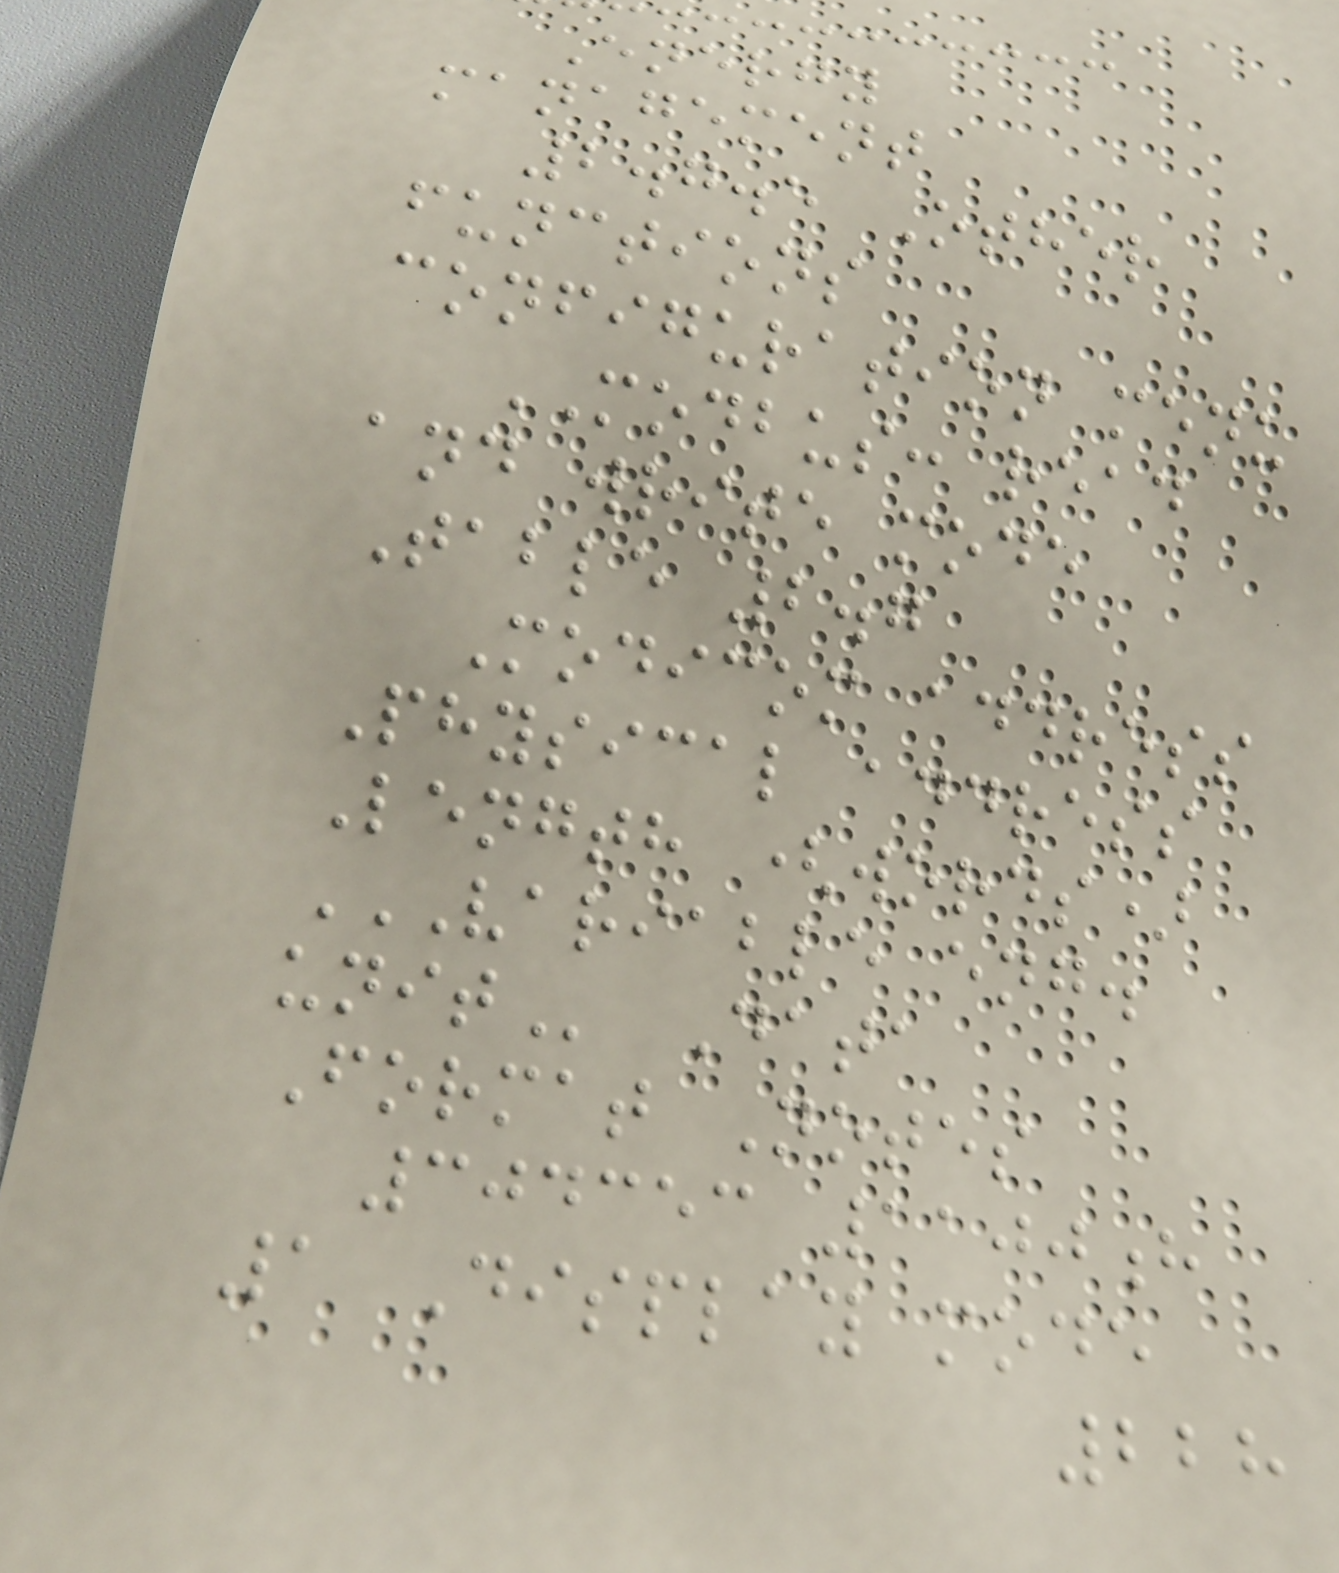Energy
management
2.7.5 Other
functions
configuration menu
MODBUS: read
and write mode
Table 2.7
Modicom address
Physical address
Length (words)
VARIABLE ENG.
UNIT Data
Format Notes
304353 1100h
1 Display mode
228
